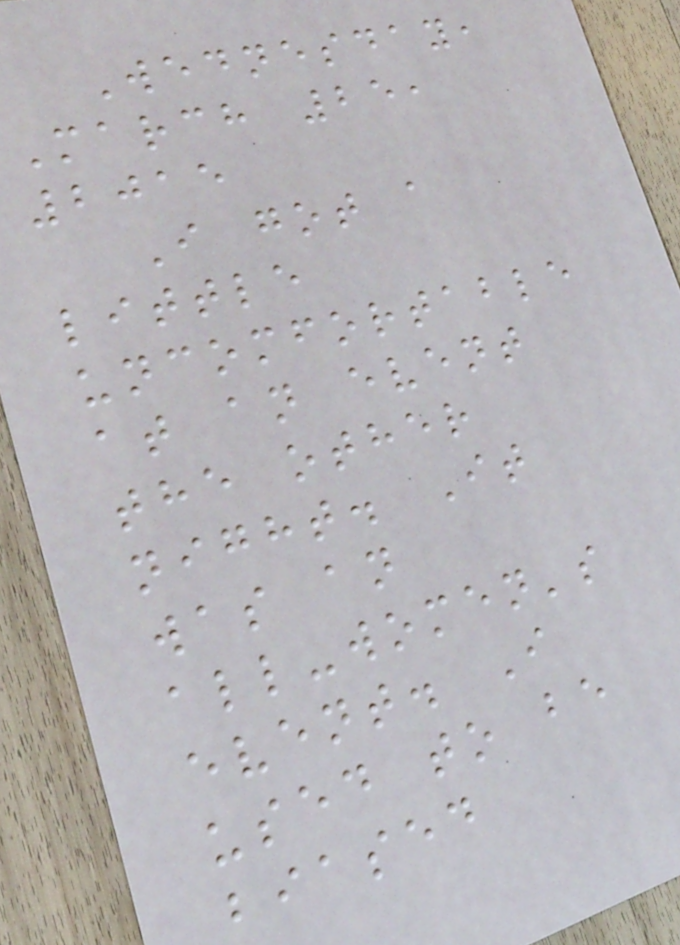Wednesday,
March 25,
2015
I got a
little
uncomfortable
at an event
the other
night. It
was an
all-women's
event. I
used to be
biased
